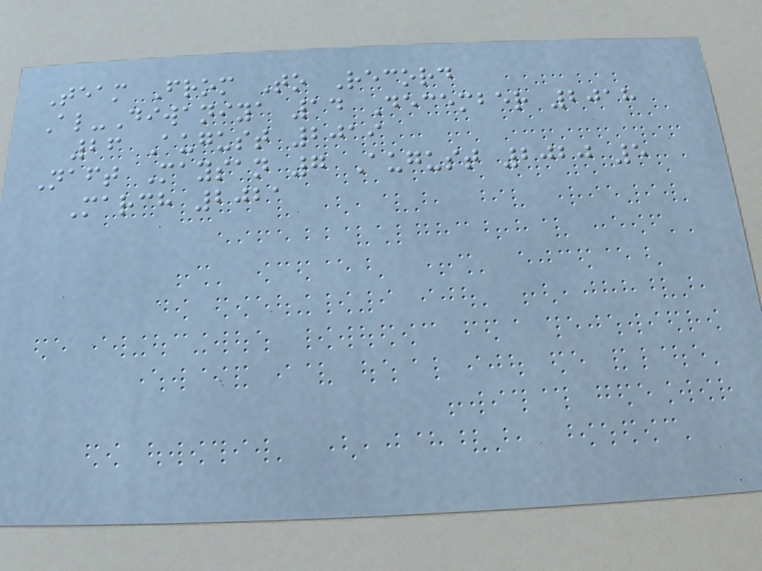Team From To Record
Al-Diwaniya 14 December 2018
26 August 2019
Naft Maysan 7 August 2020 5
March 2021
